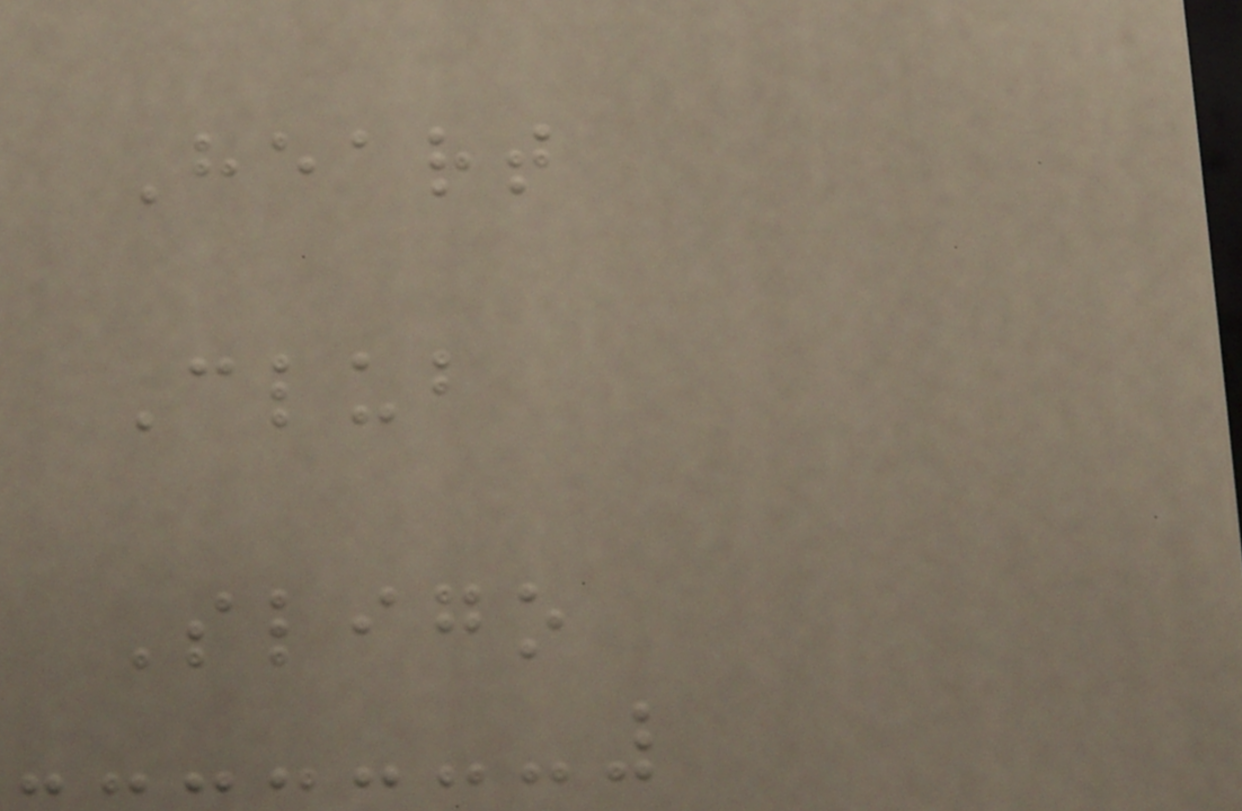Heart
Club
Sligo
